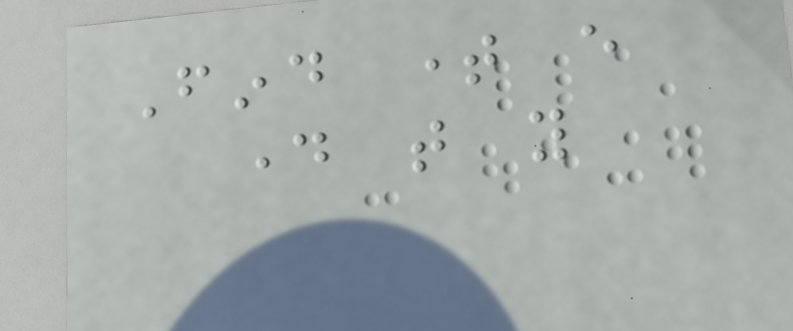Find time every
day that you
